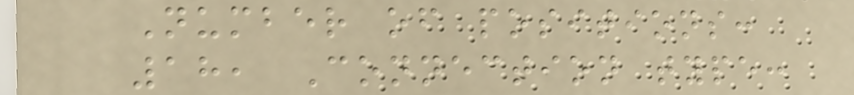Number of positions:
18, Connection type:
